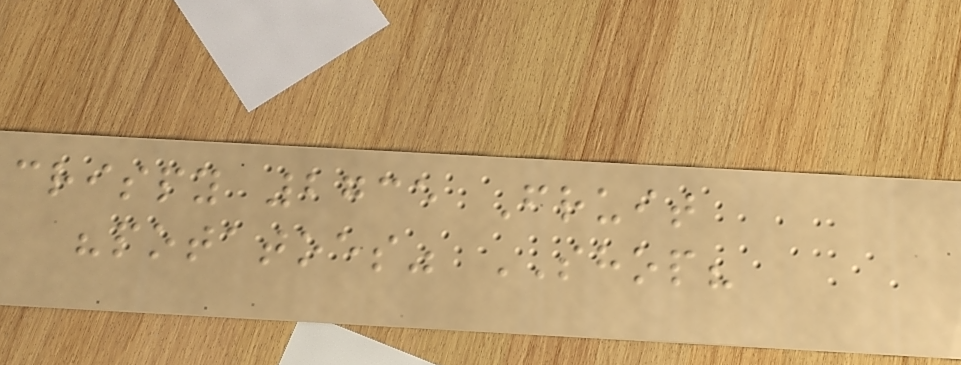crispy 2735 Fruit
"potatoes" SHOP?
